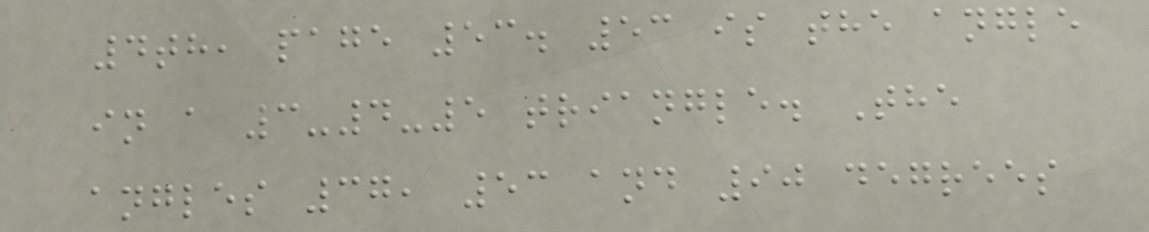4th, page 53. 53 is the angle
in a 3-4-5 triangle. The
angles 37, 53 and 90 degrees
